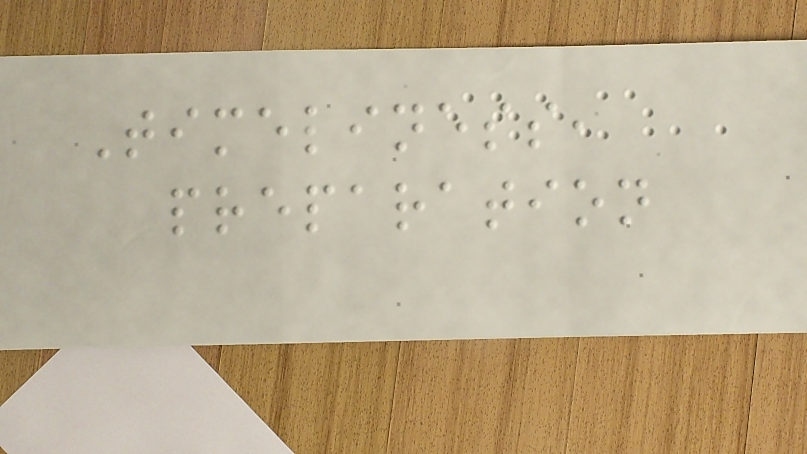Timeliness,
preparation
